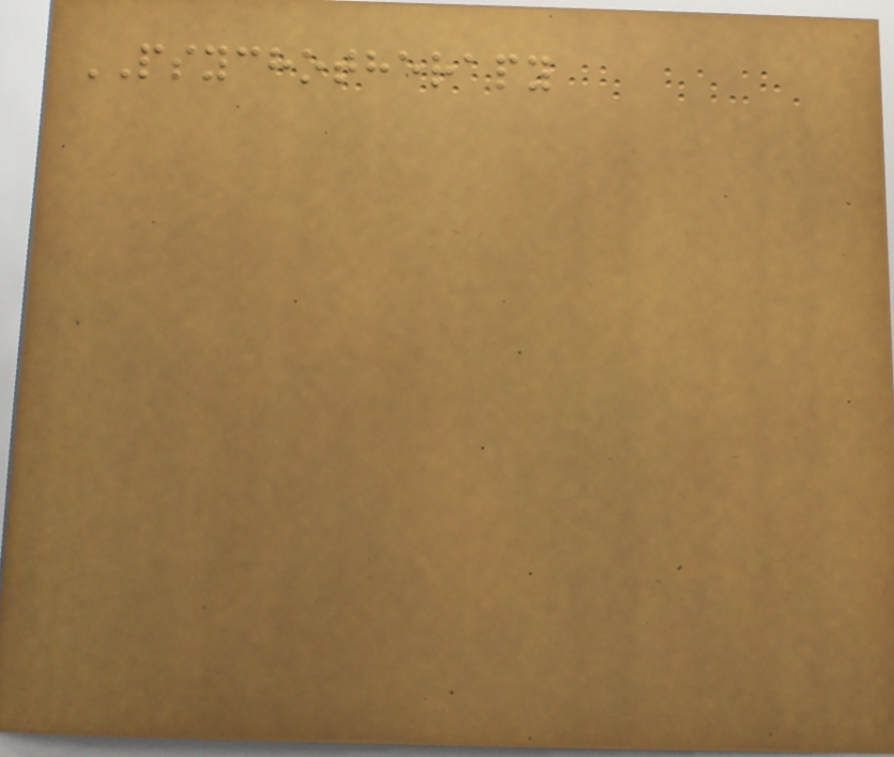PSYCHOTHERAPY
